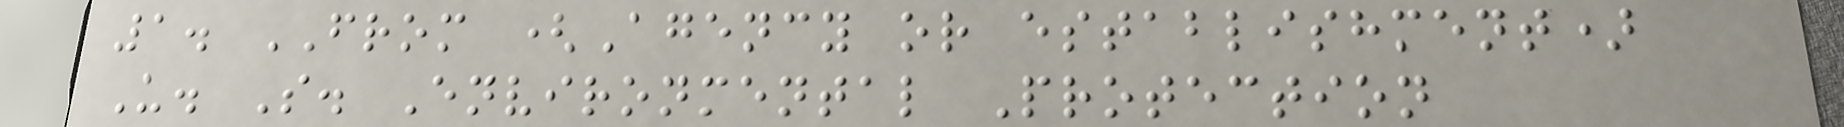1. FROM (Agency or establishment)
U. S. Environmental Protection
